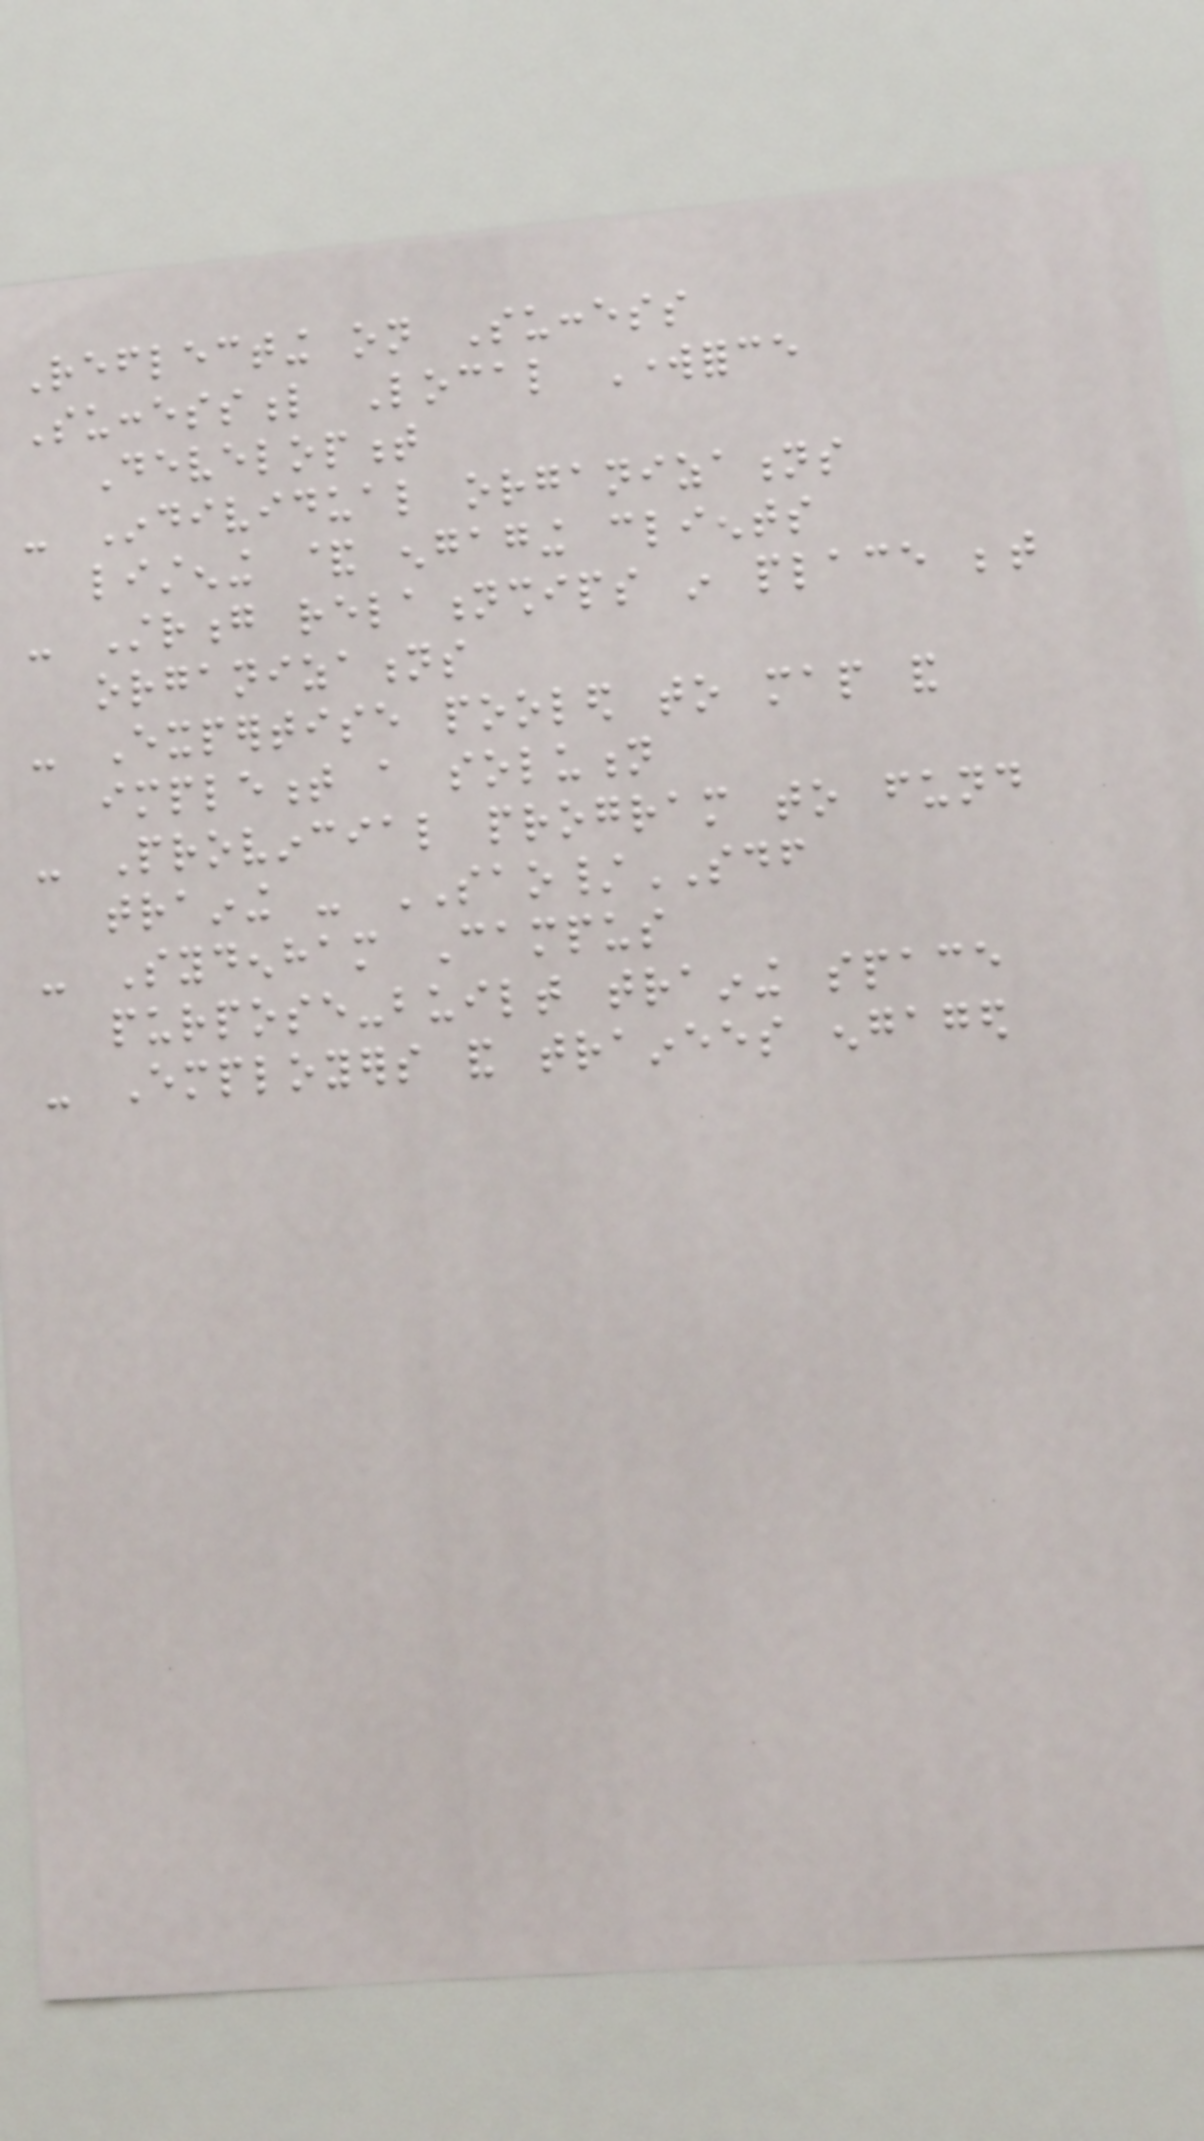Reflecting on Success
Successful Local Workforce
Development
- Individual organizations
listening & engaging clients
- Strong relationships in place between
organizations
- Expertise pooled to map and
implement a solution
- Provincial program to fund
training - SAO/SDF
- Sydenham Campus
purpose-built training space
- Employers and trainees engaged
